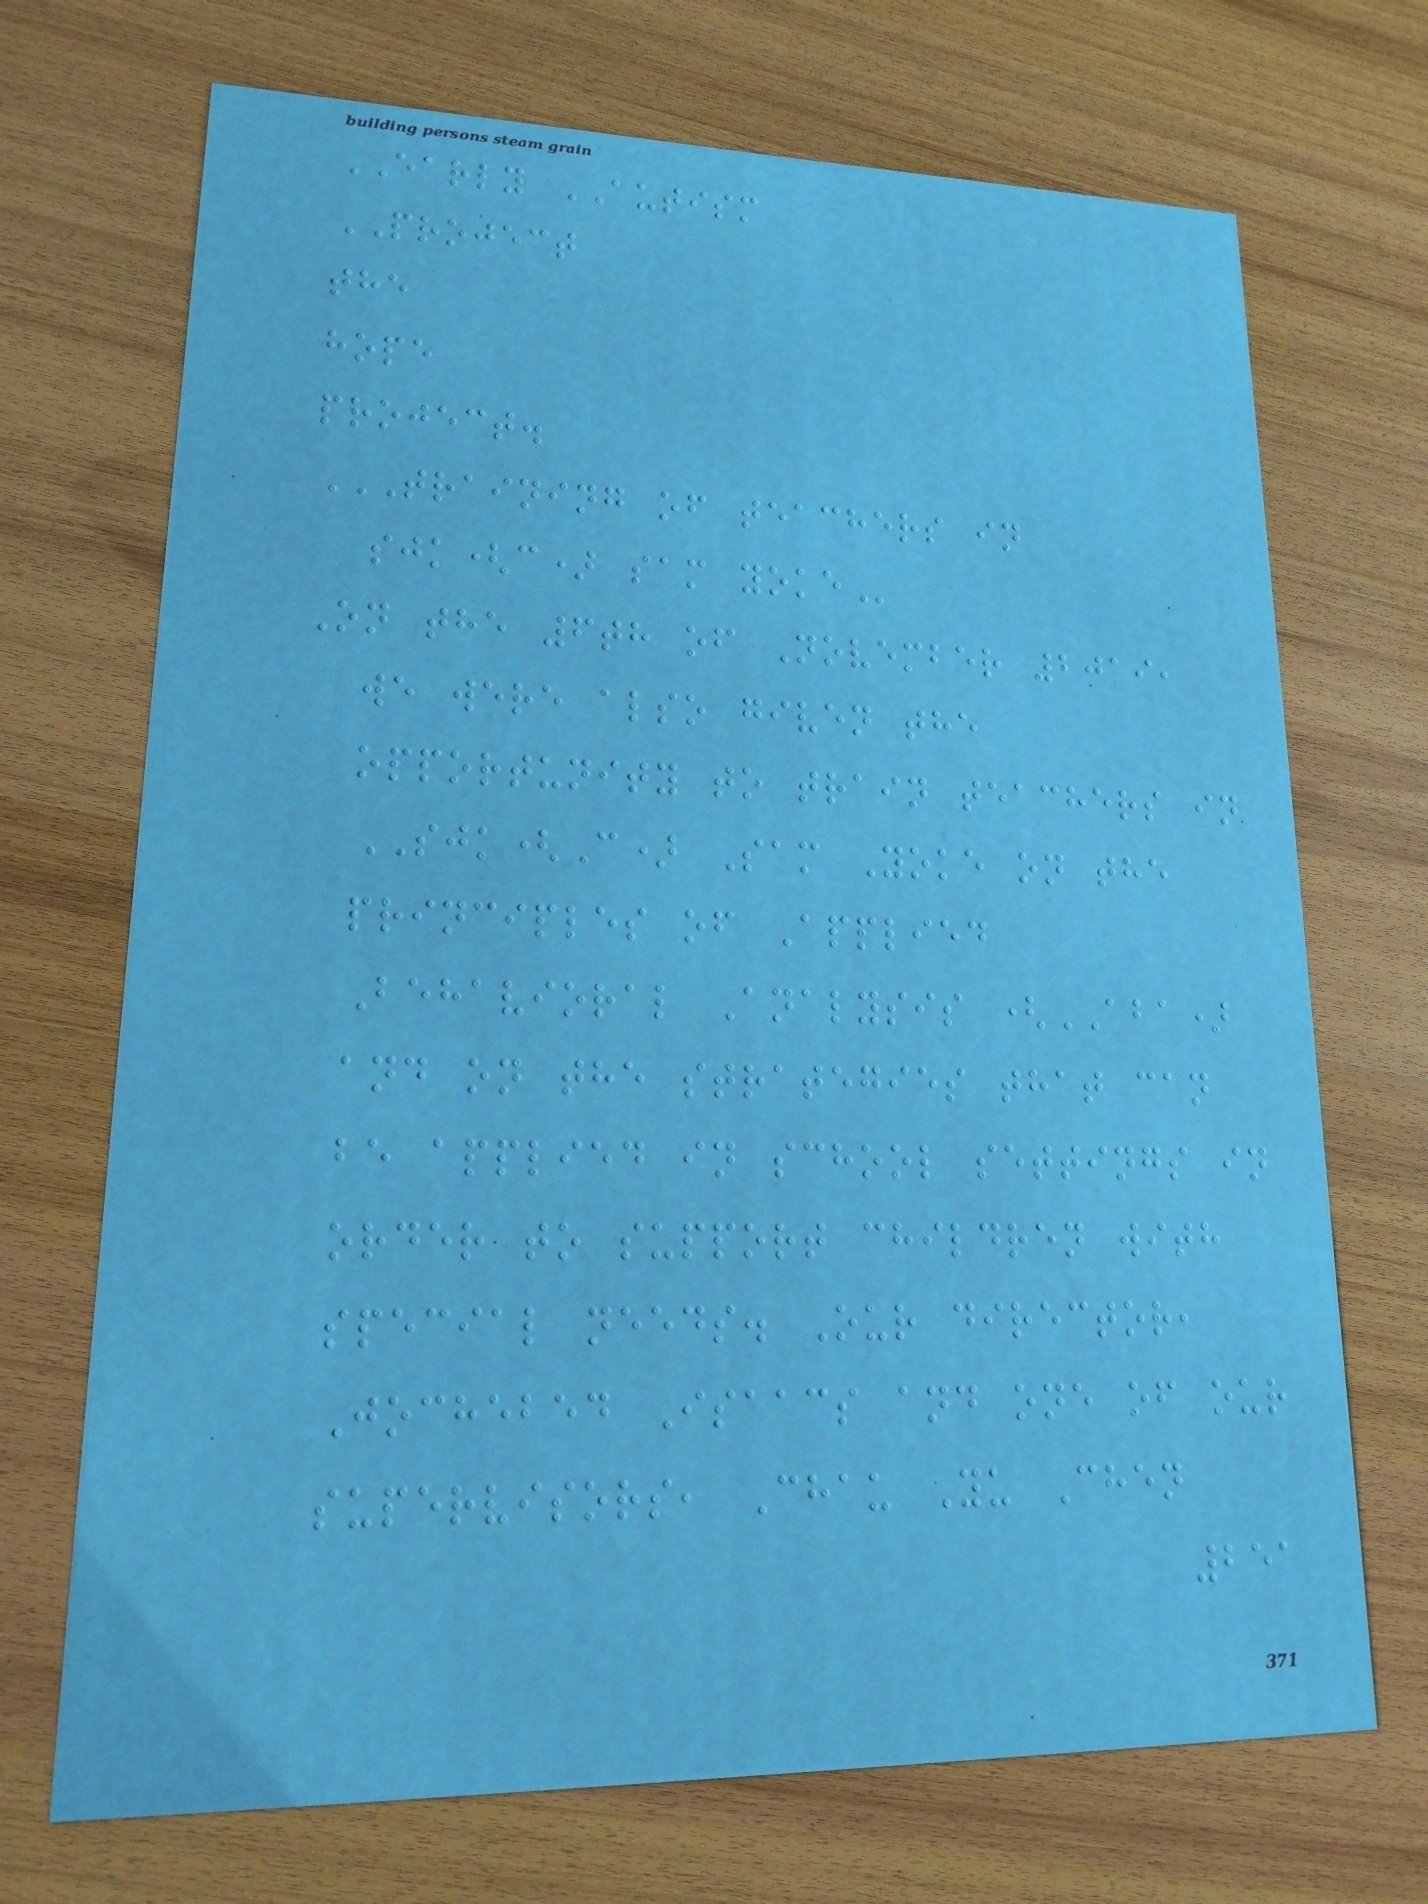EARLY AUTISM
PROJECT
the
hope
project.
TRAINING OF TEACHERS IN
SJK(C) SAM YOKE
On the 6th of November 2019,
we were also given the
opportunity to train teachers in
SJK(C) Sam Yoke on the
principles of Applied
Behavioral Analysis (ABA)
and on the strategies that can
be applied in school settings in
order to support children with
special needs. Our director,
Jochebed Isaacs and one of our
supervisors, Chau Yu Chen
251
